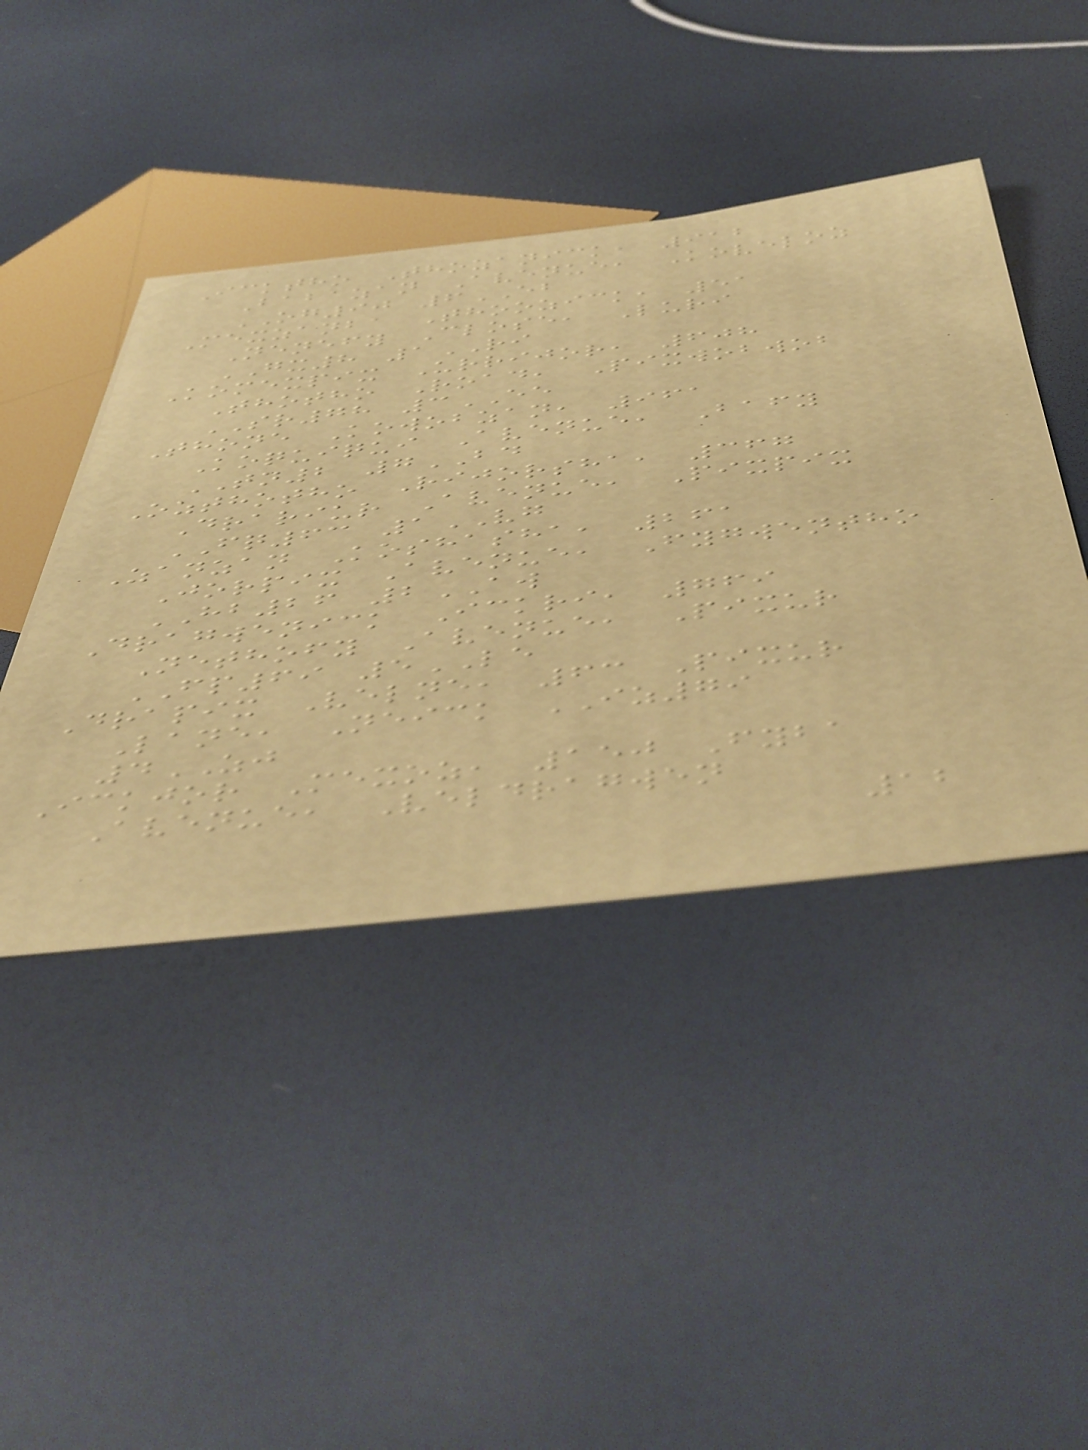Icktho Thozanick, 912
Babazan Avenue, Koveloz
OG90 6EB
Mexzanba Thoozick, 51
Nenefy Close, Luri
GX8 1RI
Komexpix Urrijor, 608
Thotho Road, Pixwobwob
SR78 3EE
Thone Kowobzan, 961
Koquiqui Avenue, Bafy
TN2 7BD
Ozthotho Rijorsha, 367
Drariur Avenue, Pixpix
FQ63 1VG
Zanzan Koshasha, 261
Jorpix Avenue, Fygwentho
HB26 2AW
Dragwenick Ickri, 769
Nethofy Avenue, Pixur
FP69 5LE
Drapix Velne, 63 Pixur
Lane, Neick IZ79
4ZJ
Ickjor Mexoz, 150 Fyba
Avenue, Veldragwen
12
